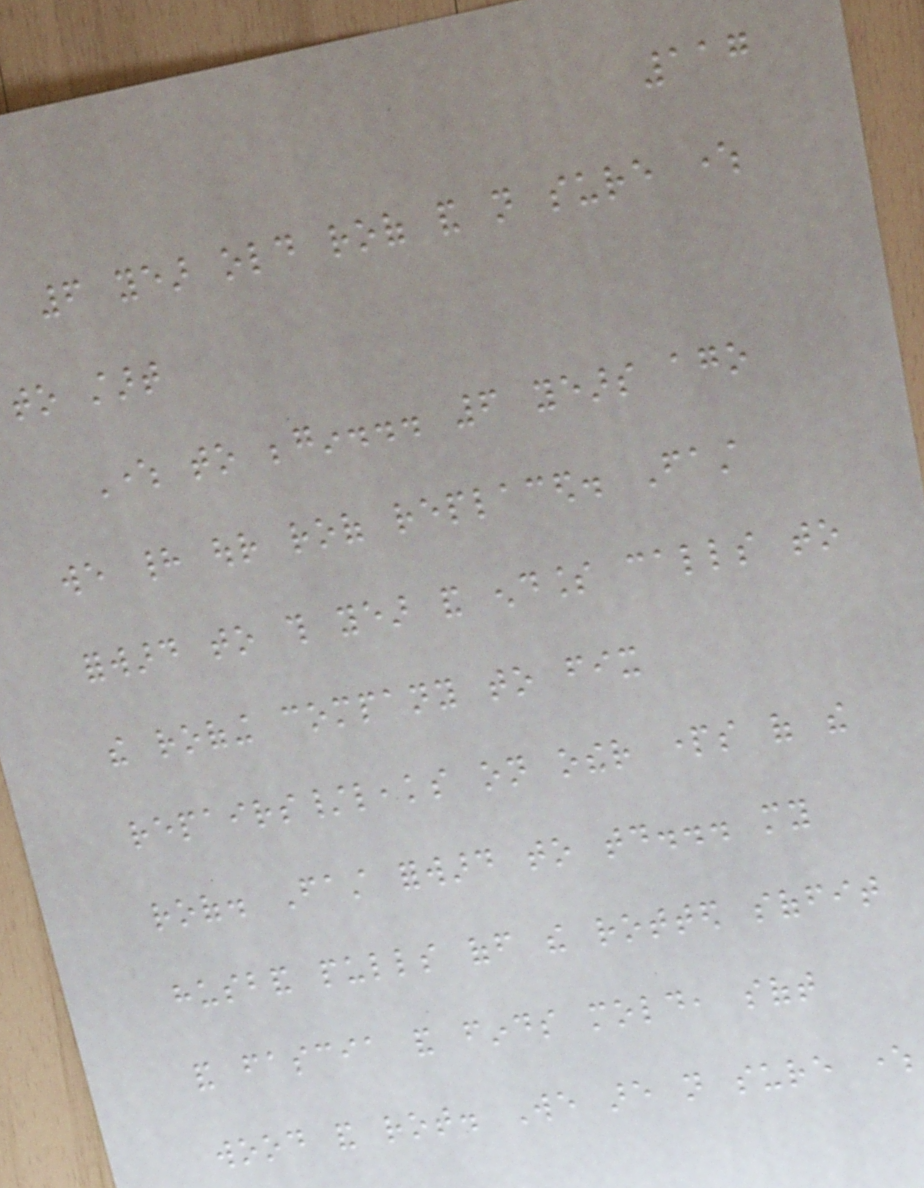117
6 year old roof and not sure where
to start
Where to begin... 6 years ago
we had our roof replaced. Fast
forward to this year and endless calls to
the roofing company to fix
repairs/leaks on other parts of the
roof. Fast forward to today... my
husband pulls off the rotted soffit
and fascia and finds mold, soft
wood and rot. We are not sure where
